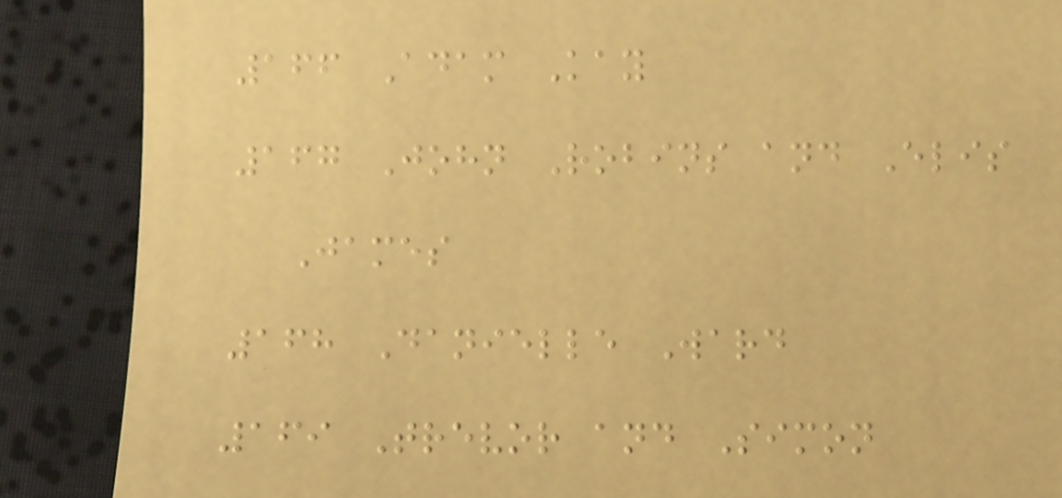166 Adam Kay
167 John Robins and Elis
James
168 Danielle Ward
169 Trevor and Simon
